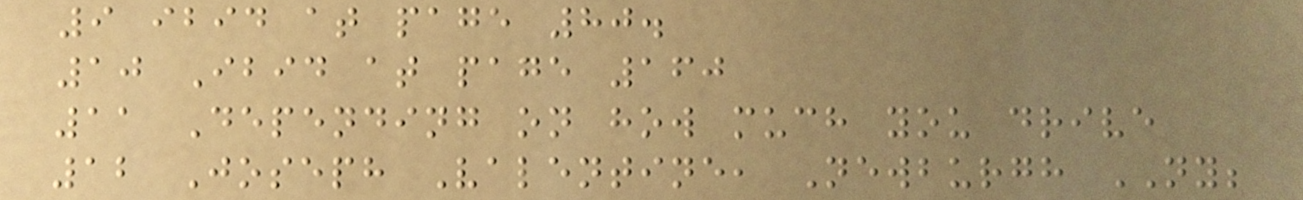9 ibid at page 80.
10 Ibid at page 160
11 Depending on how much you drive
12 Joseph Valentine, Newburgh NY;
